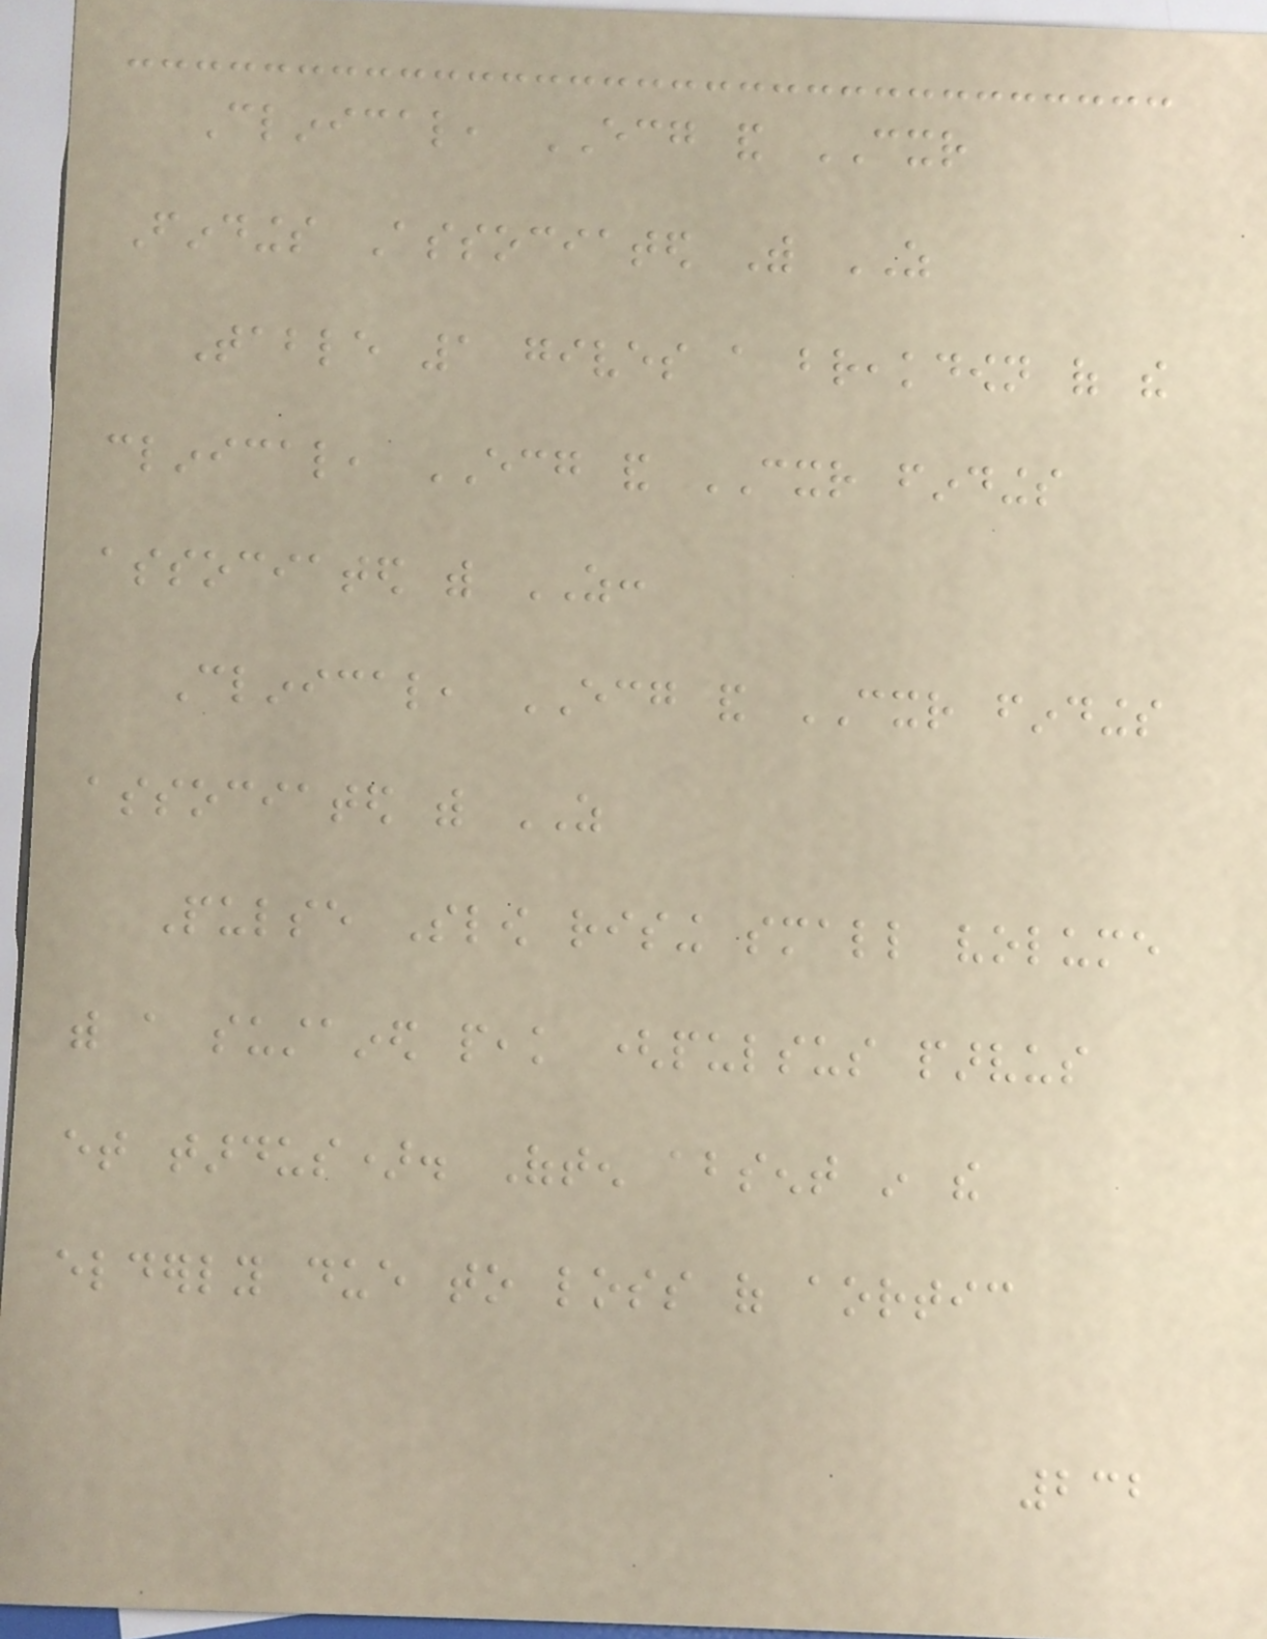Clinical, ECG and CXR
Findings Associated With AS
Table 1 gives a breakdown of the
clinical, ECG and CXR findings
associated with AS:
Clinical, ECG and CXR findings
associated with AS
Pulse Slow rising small volume
with a sustained peak (pulsus parvus
et tardus). Often absent in the
elderly due to loss of aortic
232
